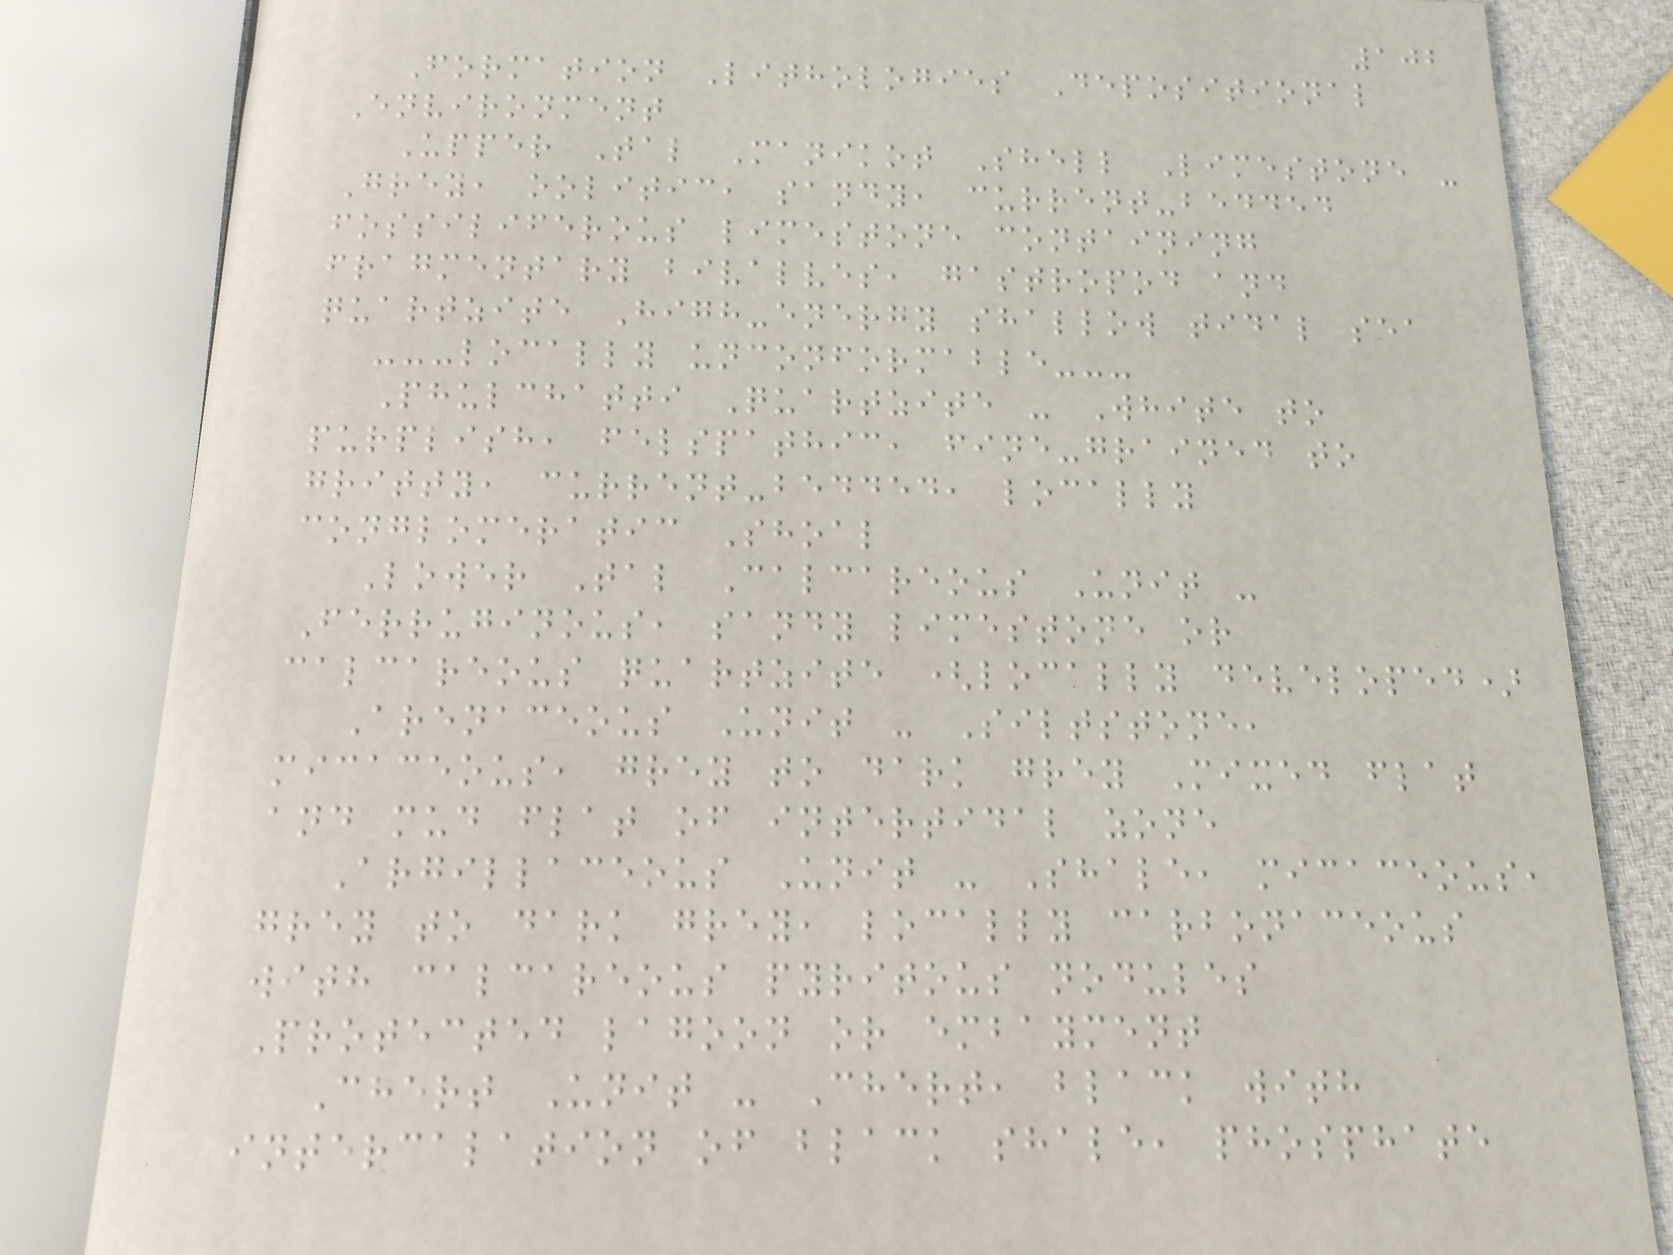102
Formation Lithologies Depositional
Environment
Upper Tal Manikot Shell Limestone -
Grey, oolitic, sandy, current-bedded
fossiliferous limestone containing
fragmentary bivalves, gastropod and
quartzite High-energy shallow tidal sea
---locally unconformable---
Phulchatti Quartzite - White to
purplish, felspathic, fine-grained to
gritty, current-bedded, locally
conglomeratic Shoal
Lower Tal Calcareous Unit -
Ferruginous, sandy limestone or
calcareous quartzite (locally developed)
Arenaceous Unit - Siltstone,
micaceous, grey to dark grey Mixed flat
and mud flat of intertidal zone
Argillaceous Unit - Shale, micaceous,
grey to dark grey, locally carbonaceous
with calcareous pyritous nodules
Protected lagoon or embayment
Chert Unit - Chert, black with
intercalation of black shale, phosphate
